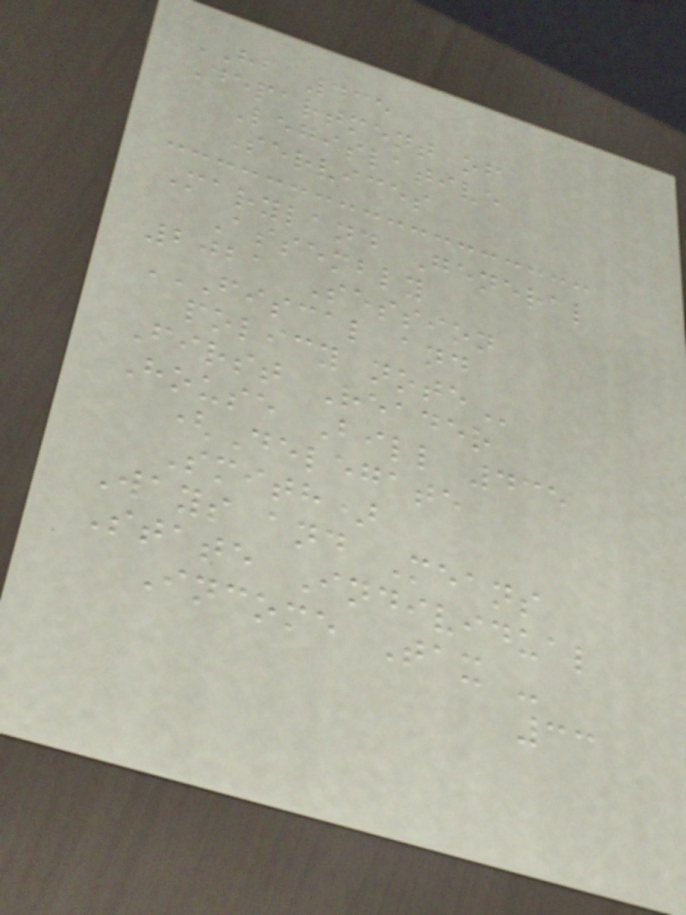HB 435
Department of
Legislative
Services
Maryland General
Assembly
2021 Session
FISCAL AND
POLICY NOTE
First Reader
House Bill 435
(Delegate
Smith)
Ways and Means
State Individual
Income Tax -
33
